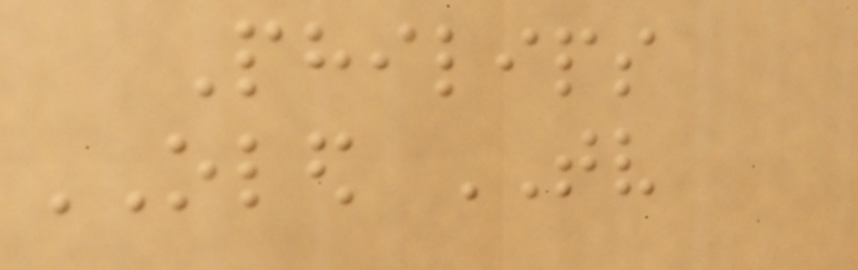Philips
OLED TV
